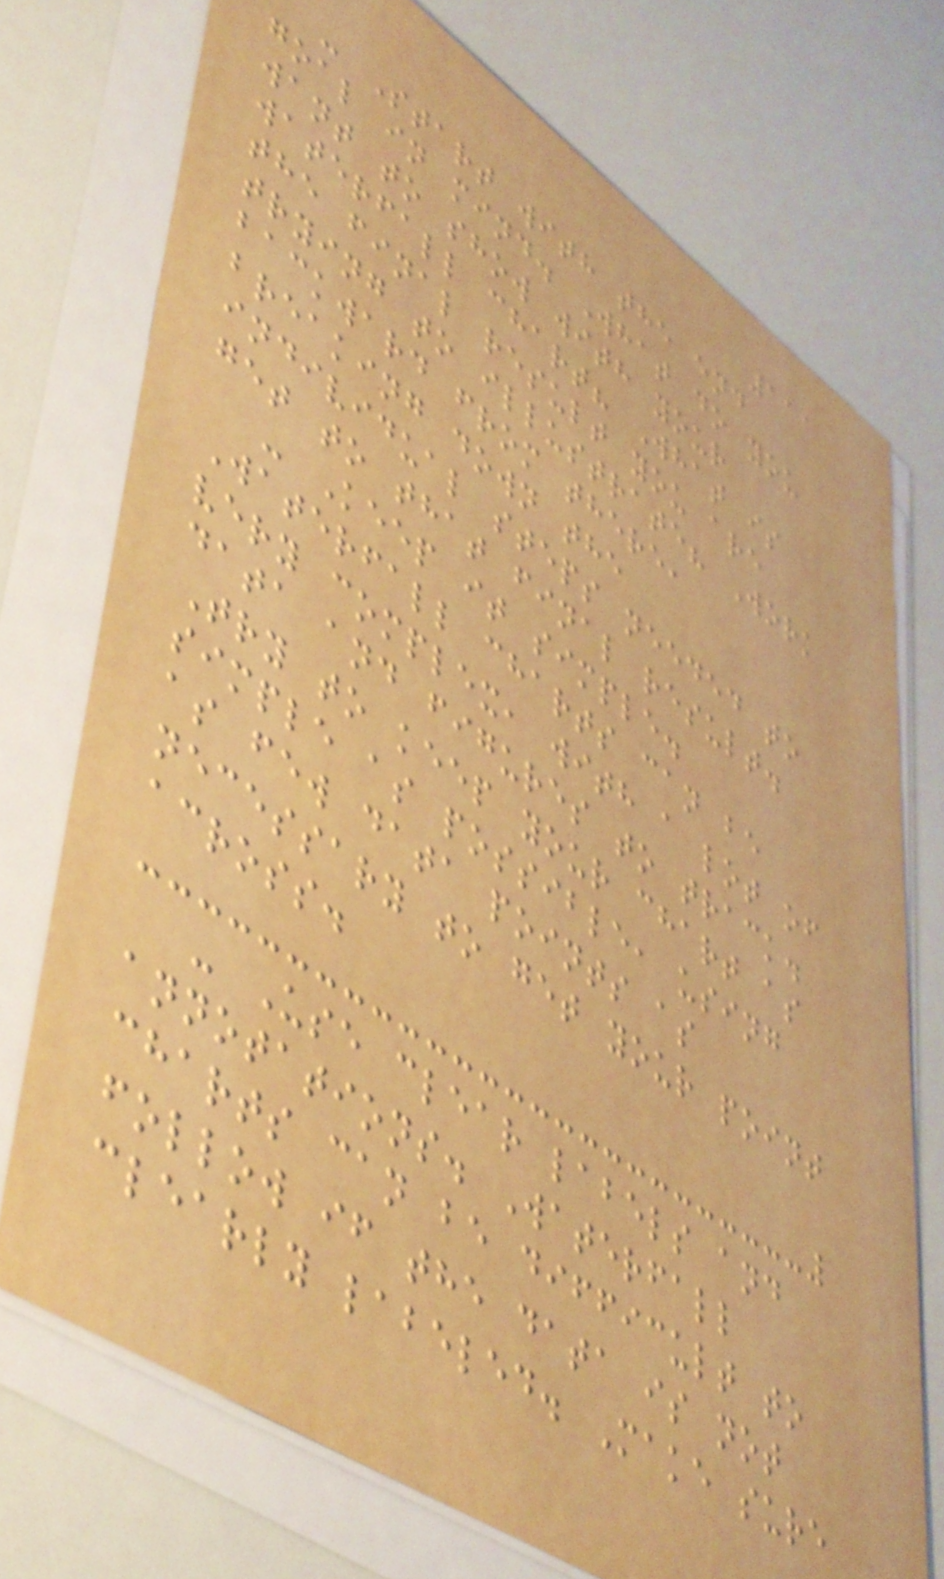111
- Start with the end
goal in mind. What do you
want to show with your
waterfall chart? What is
the final result you are
trying to illustrate? Work
backward from there,
breaking down the
individual steps needed to
get to that final result.
- Keep it simple.
Waterfall charts can be
very complex, with a lot of
data and figures to track.
Try to keep your chart as
simple as possible, using
as few data points as
necessary to get your point
across.
- Use clear labels and
annotations. Waterfall
charts can be difficult to
follow if the data is not
clearly labeled. Make sure
